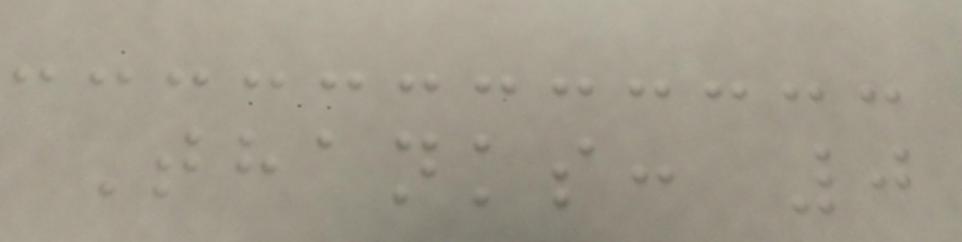Thanks: 0
